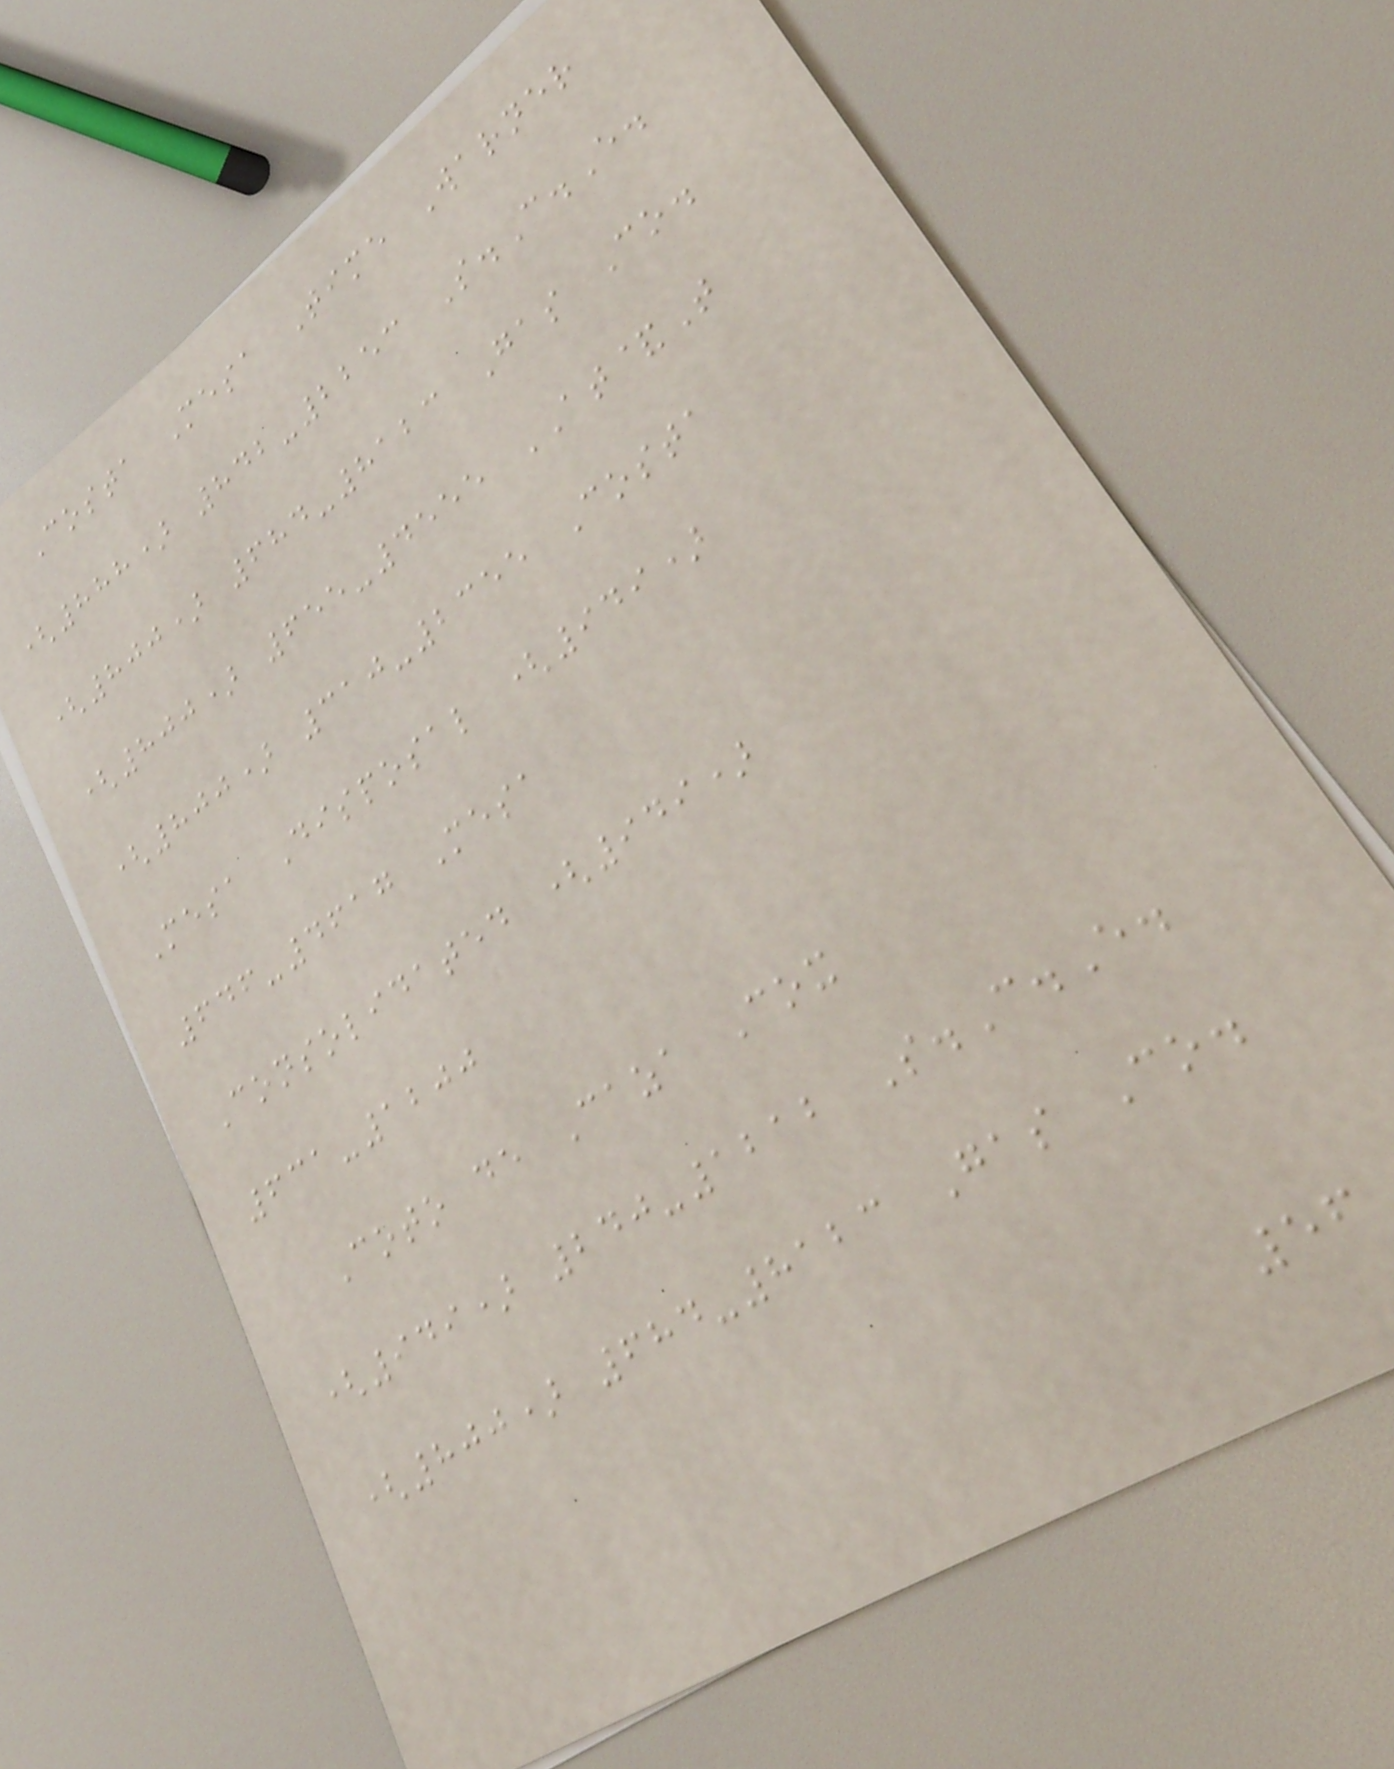Costa Mesa Time Warner
(888) 842-2253 S.C.E.
(800) 684-8123 Gas Co.
(800) 655-4555 AT&T
(800) 310-2355 Costa
Mesa Disposal (949)
646-4617 Mesa
Consolidated (949)
631-1200
Coto de Caza Cox
(949) 240-1212 S.C.E.
(800) 684-8123 Gas Co.
56
